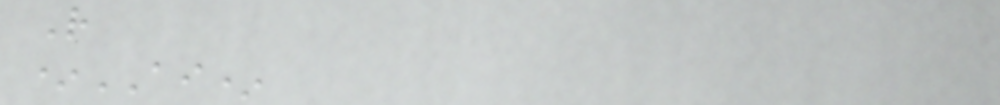R
*AI*
